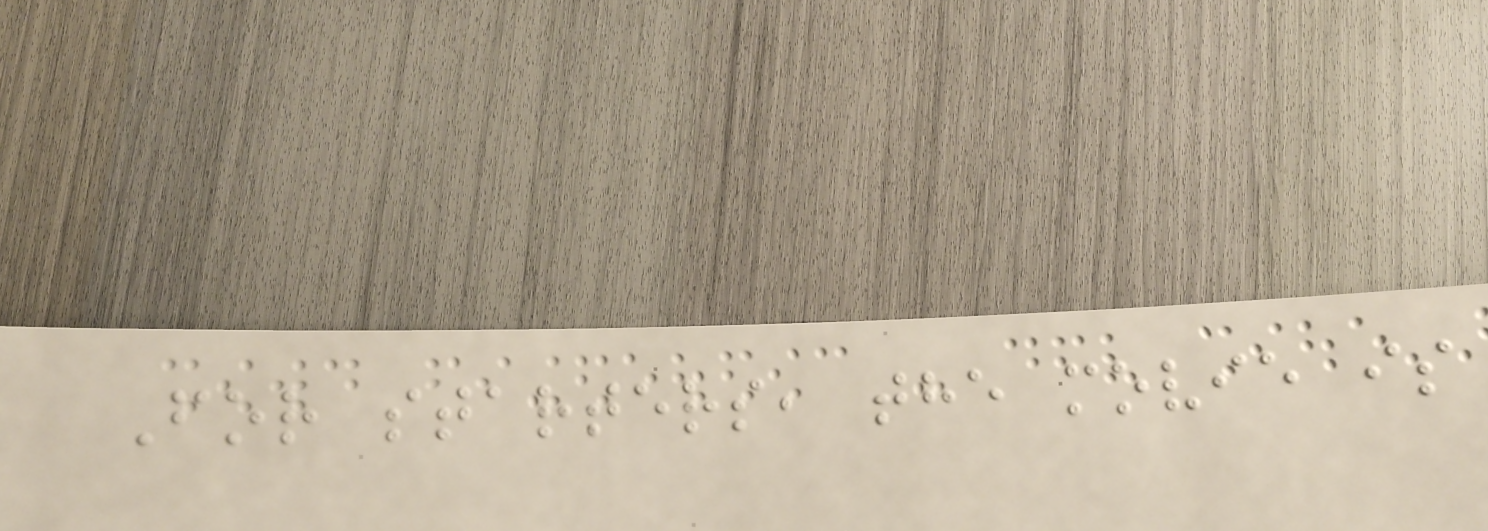For starters, the movie is
